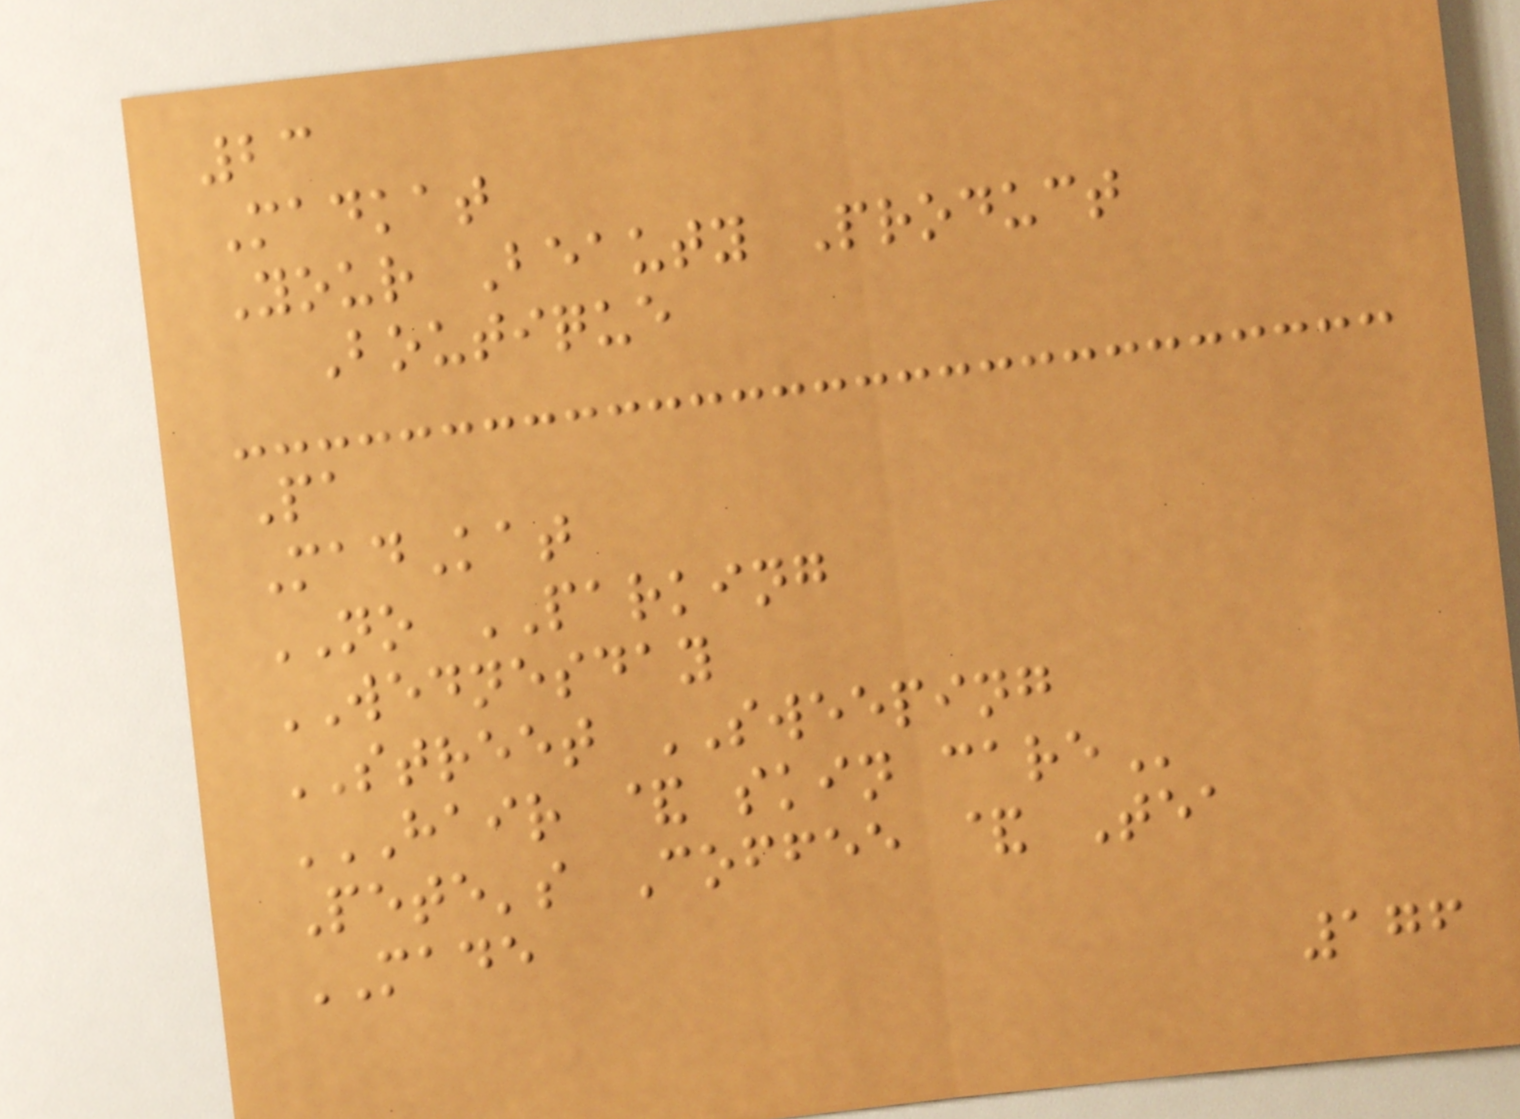23
Madkat
Your Beauty Product
Boutique
Pa
MadKat
NO PARKING
WEDNESDAY
STREET SWEEPING
HAIR & SKIN CARE
Pete's Coffee & Tea
MADE
176
